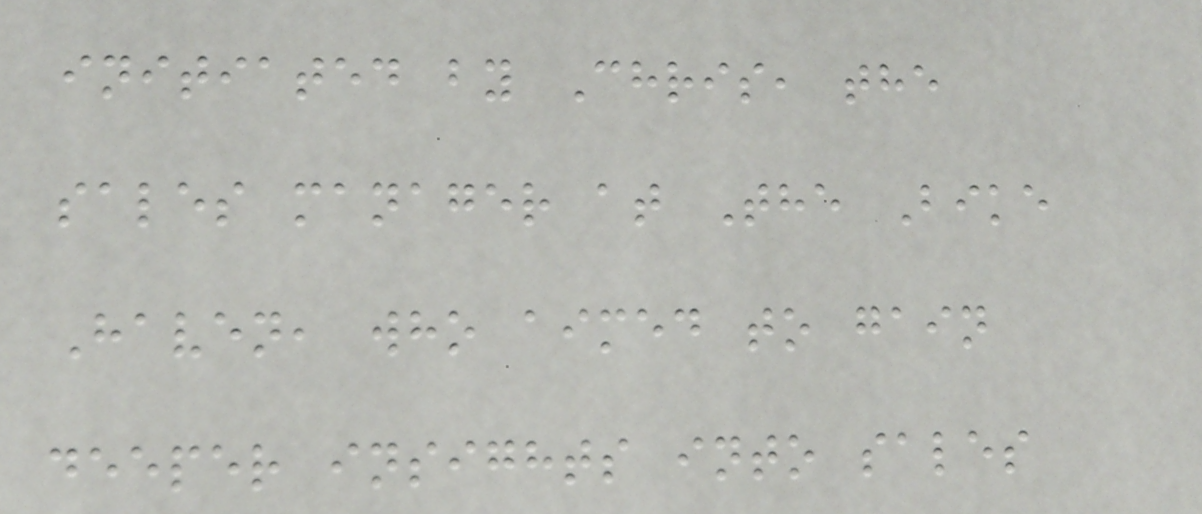initiated by Chris, the
sales manager at The Bike
Haven, who aimed to gain
deeper insights into sales
